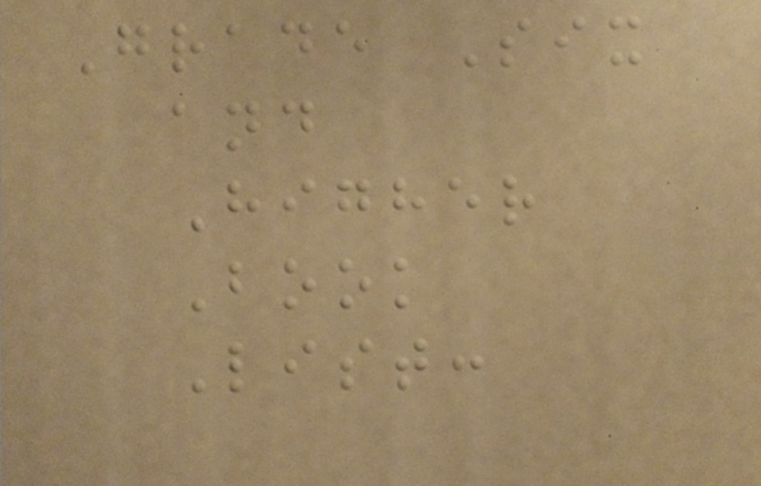Grade Six
and
Higher
Book
List:
